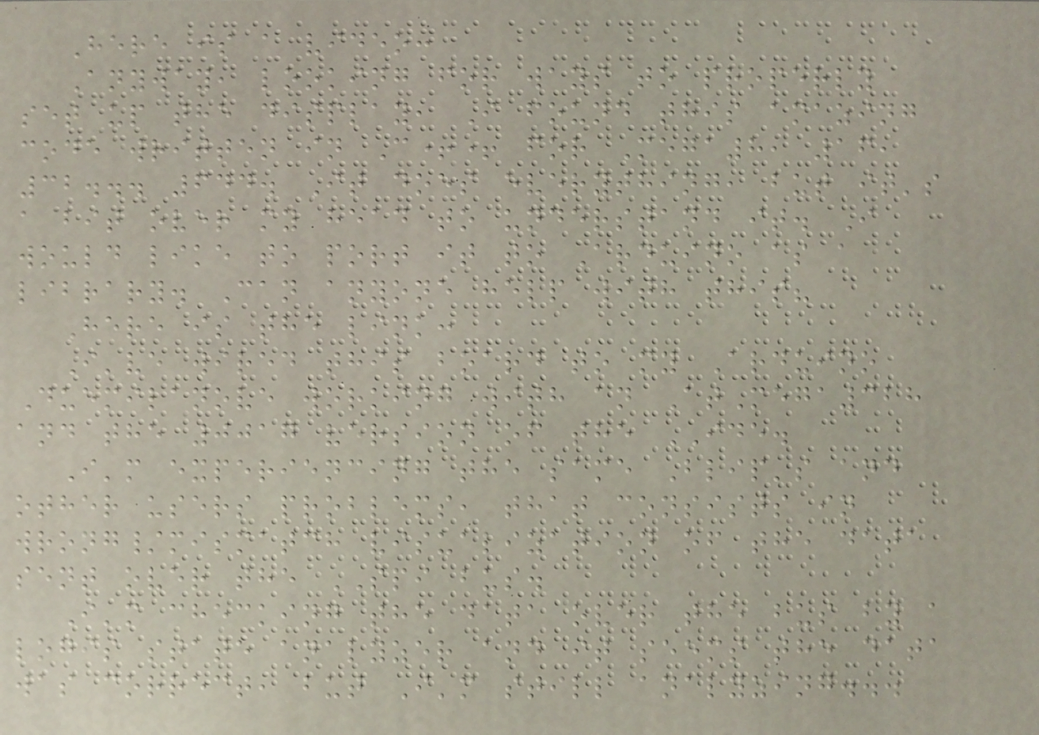Here is a video:
Anyway, looking for ways to properly
set up the display, I found this amazing
code written in C++ for Mega8, 16,
32... 644. It does everything, but it's
a bit over my head to understand it. I
would like to port it to Arduino as a
library. Can anyone help with this?
Here is the link:
I've wired this board to my Arduino
Duemilanove working with an AtMega328
and the 0017 version of the IDE.
I'm experiencing the same Blip's and
other users problems, that consists in
wrong/mismatch visualization of the data
sent over the SPI bus.
I'm checking the data over the bus by a
logis state analyzer and it seems the data
was correct, but I'm still analyzing...
